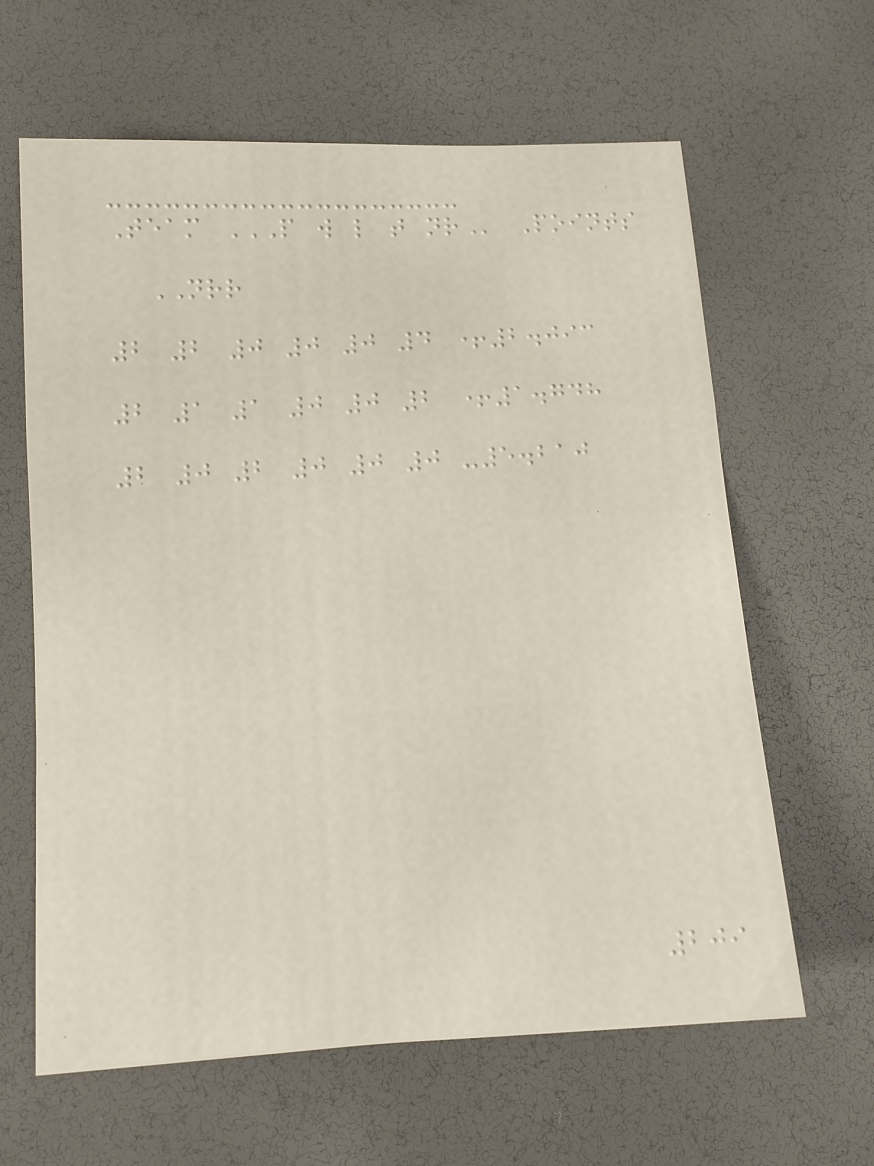Team P W L T NR Points
NRR
2 2 0 0 0 4 +2.093
2 1 1 0 0 2 +1.748
2 0 2 0 0 0 -5.210
209
